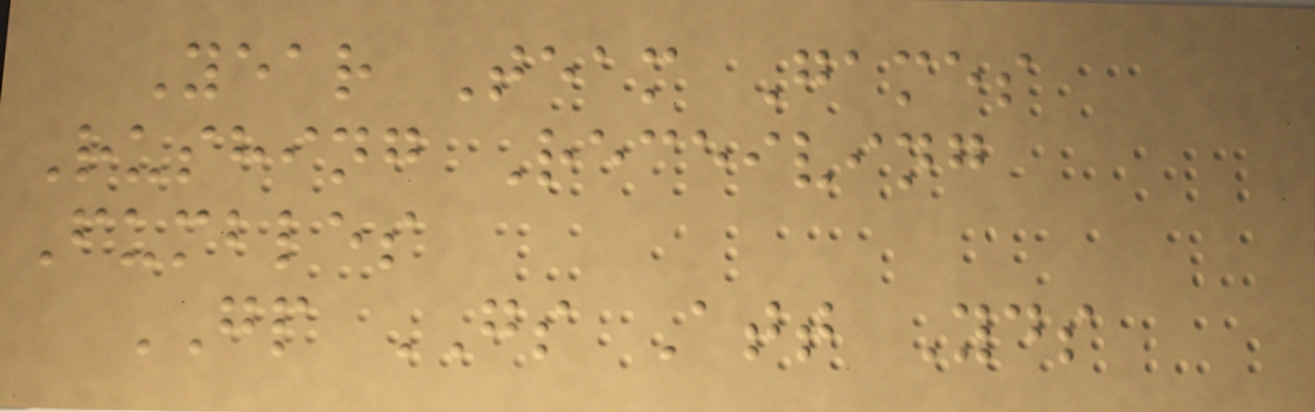Year Team Games
Rushing Receiving
Fumbles
GP GS Att Yds
